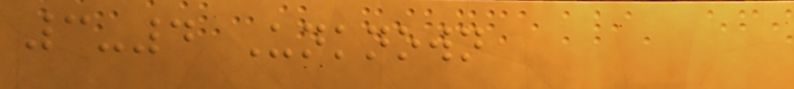3-4 Unknown
